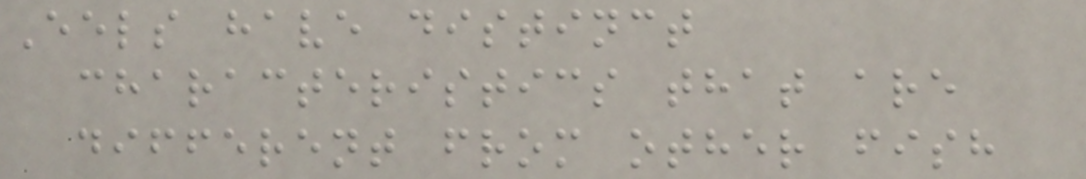Eels have distinct
characteristics that are
different from other fish
